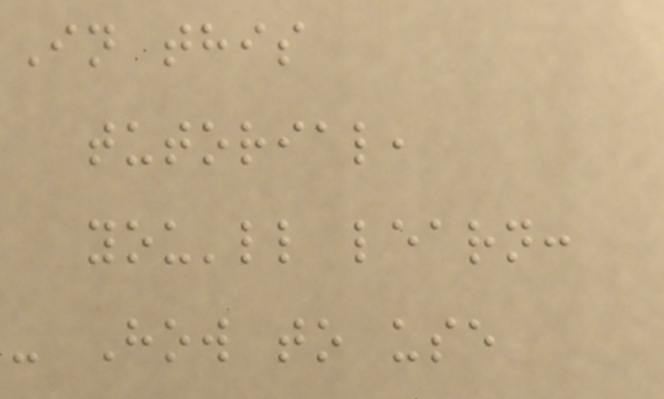In this
tutorial,
you'll learn:
- How to use
